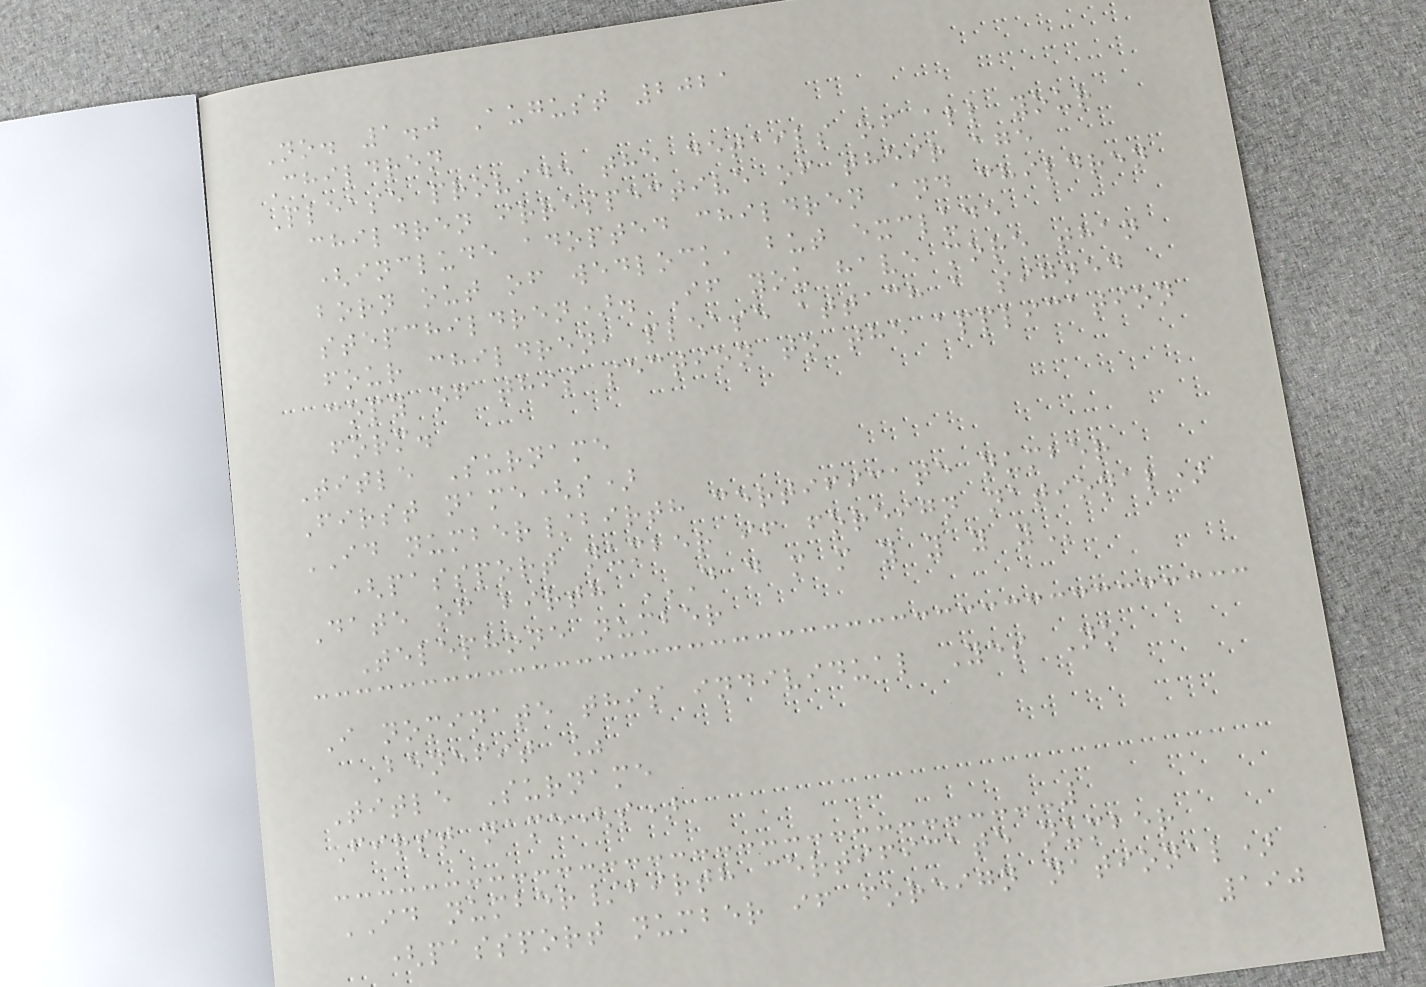No. 1.0 August 2021
Children
Please provide the details of all your
children irrespective of their age
(include adopted children and children
born out of wedlock, but exclude
stepchildren). If you have more than
four children, please attach a signed
copy of this section to the application
form.
Title Surname
First name(s)
ID number/birth certificate number
(passport number if foreign national)
Date of birth D D M M Y Y Y Y
Telephone number
I nominate this individual Yes No
Benefit %
Title Surname
First name(s)
ID number/birth certificate number
(passport number if foreign national)
190
